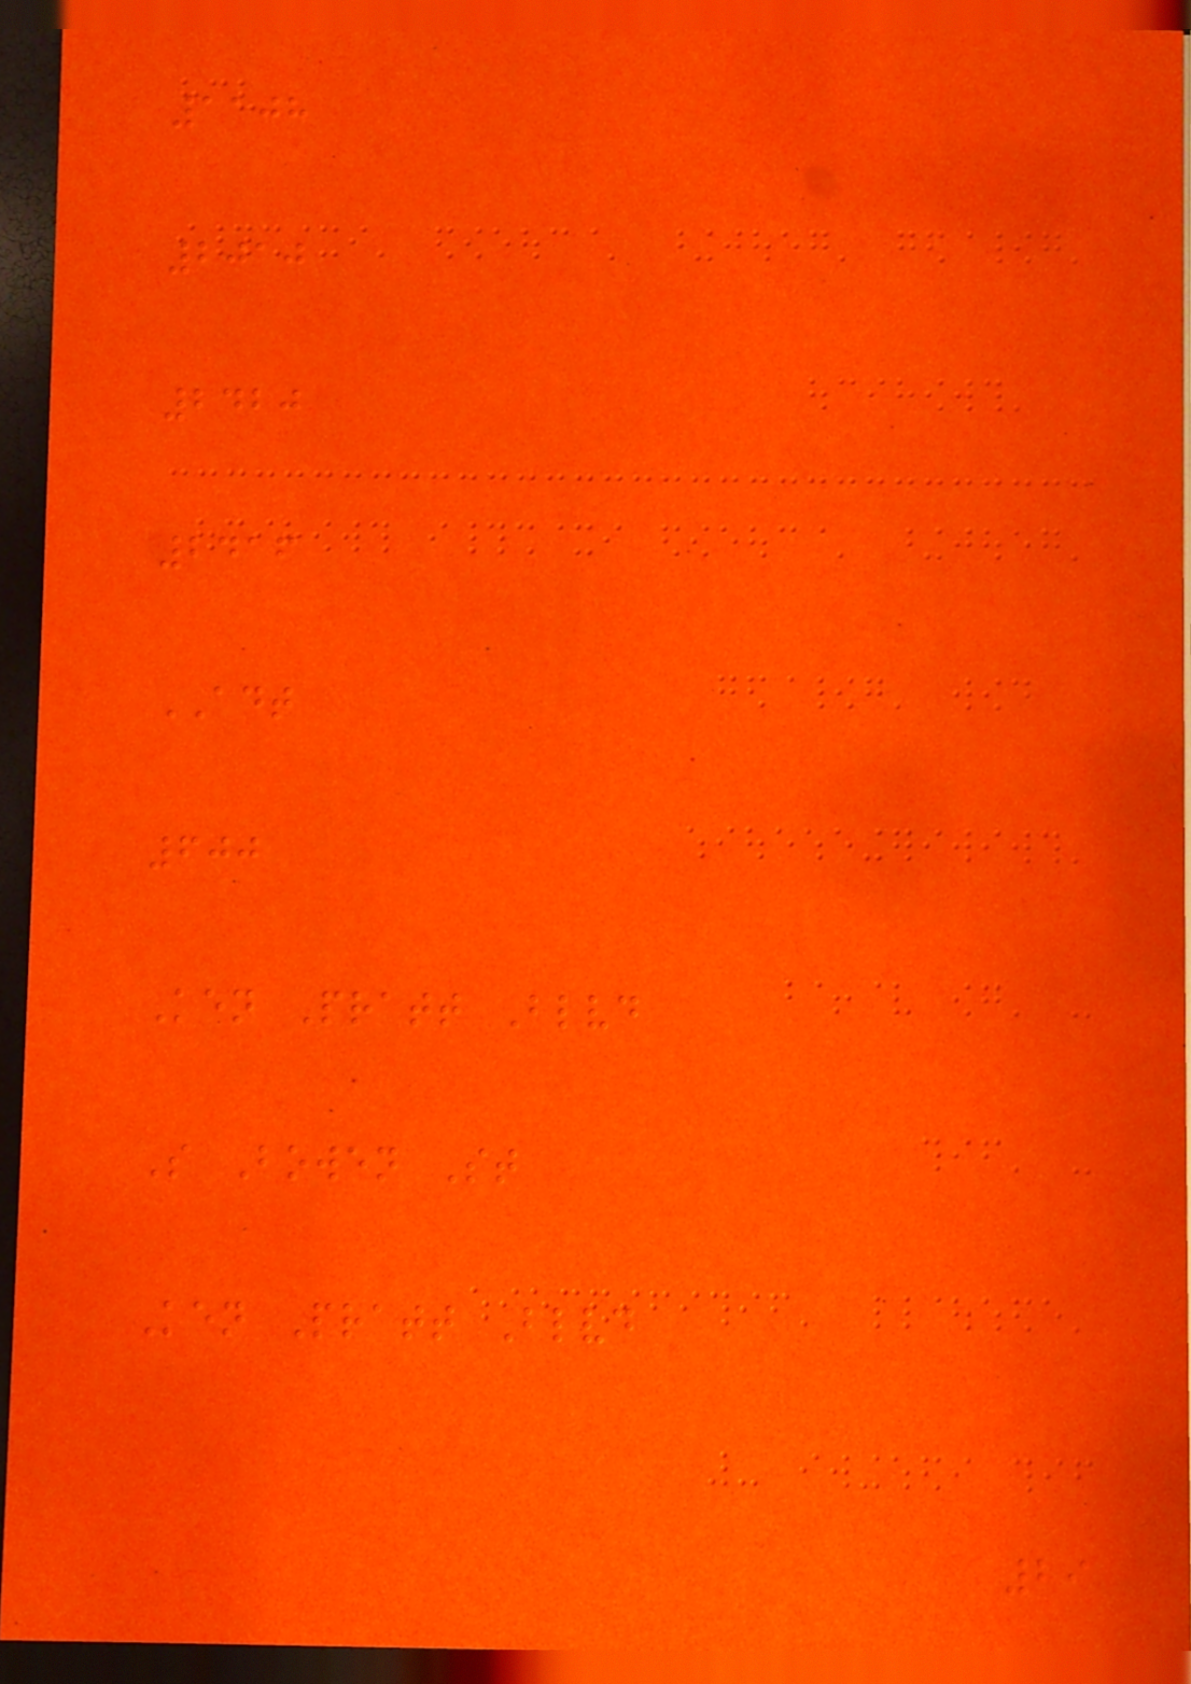1108
2010
2420
2416
ADT
600
Ken Pratt Blvd
S Bowen St
Ken Pratt Blvd
29
